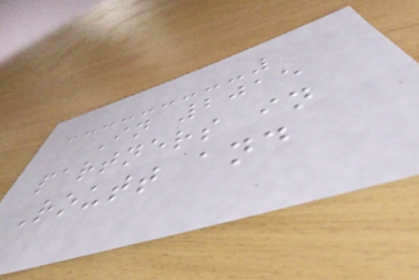In 2015
partners in
Routt and
